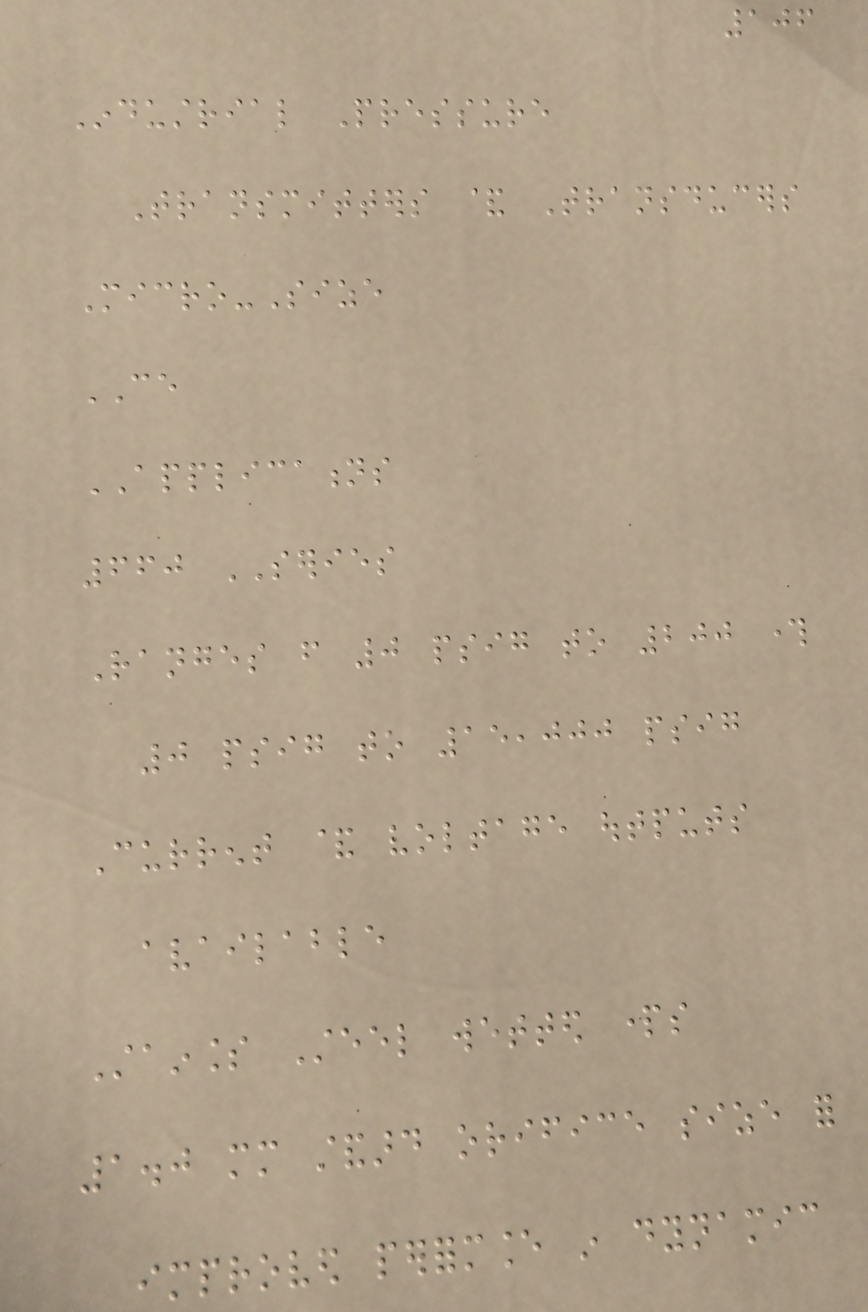106
Industrial Pressure
Transmitters & Transducers
Micro-Size
CE
APPLICATIONS
660 SERIES
Ranges from 0 psig to 200 through
0 psig to 15,000 psig
Current & voltage outputs
available
Stainless Steel wetted parts
1.0 mm standard orifice size for
improved performance in dynamic
